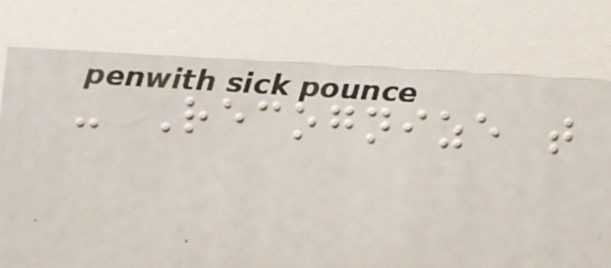- Recognize that
